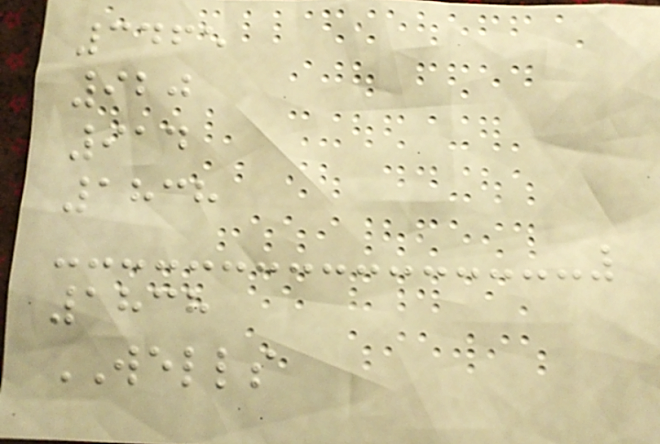3465
920
914
1838
1838
WELLS
